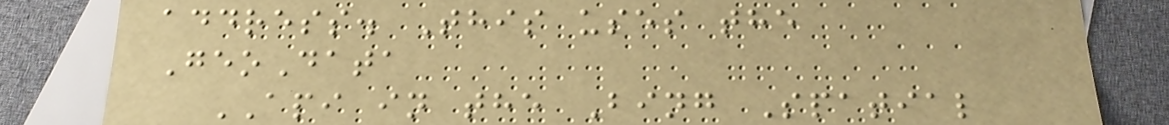address. This uses the
GeoData
API in the Bing Spatial
